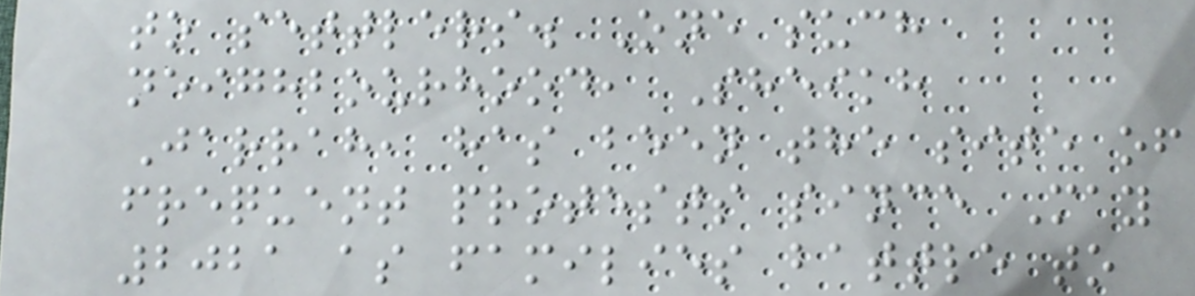to settlers. One such
neighbourhood, Sheikh
Jarrah, has been the site of
frequent protests since May
2021 as families battle to
